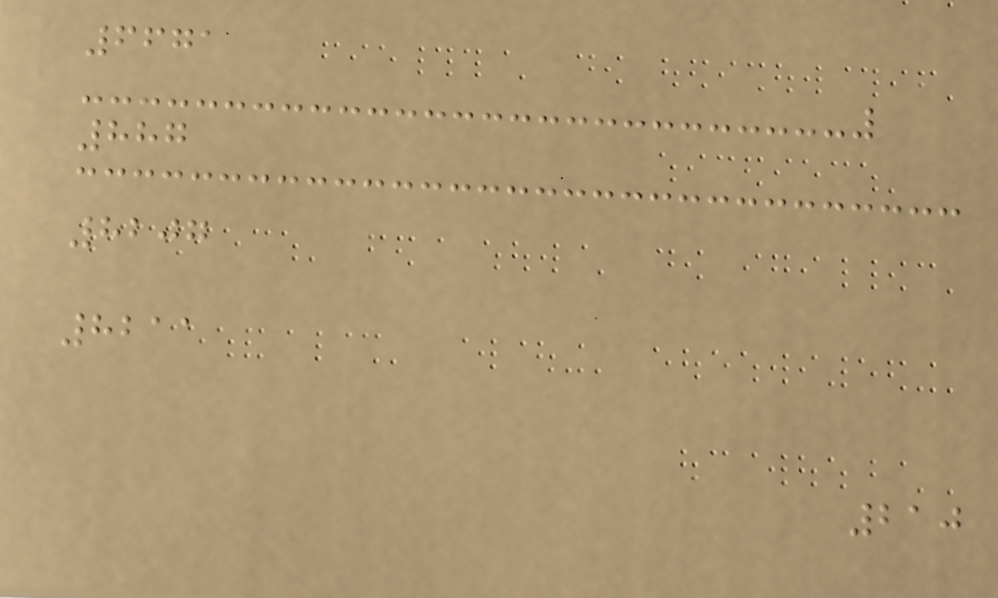6671
887
8207
8211
210
